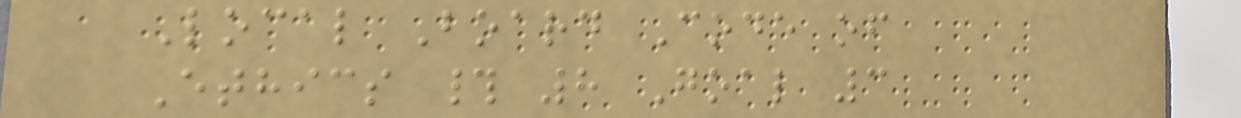Local Board Code of
Ethics # 8 Goal 3
